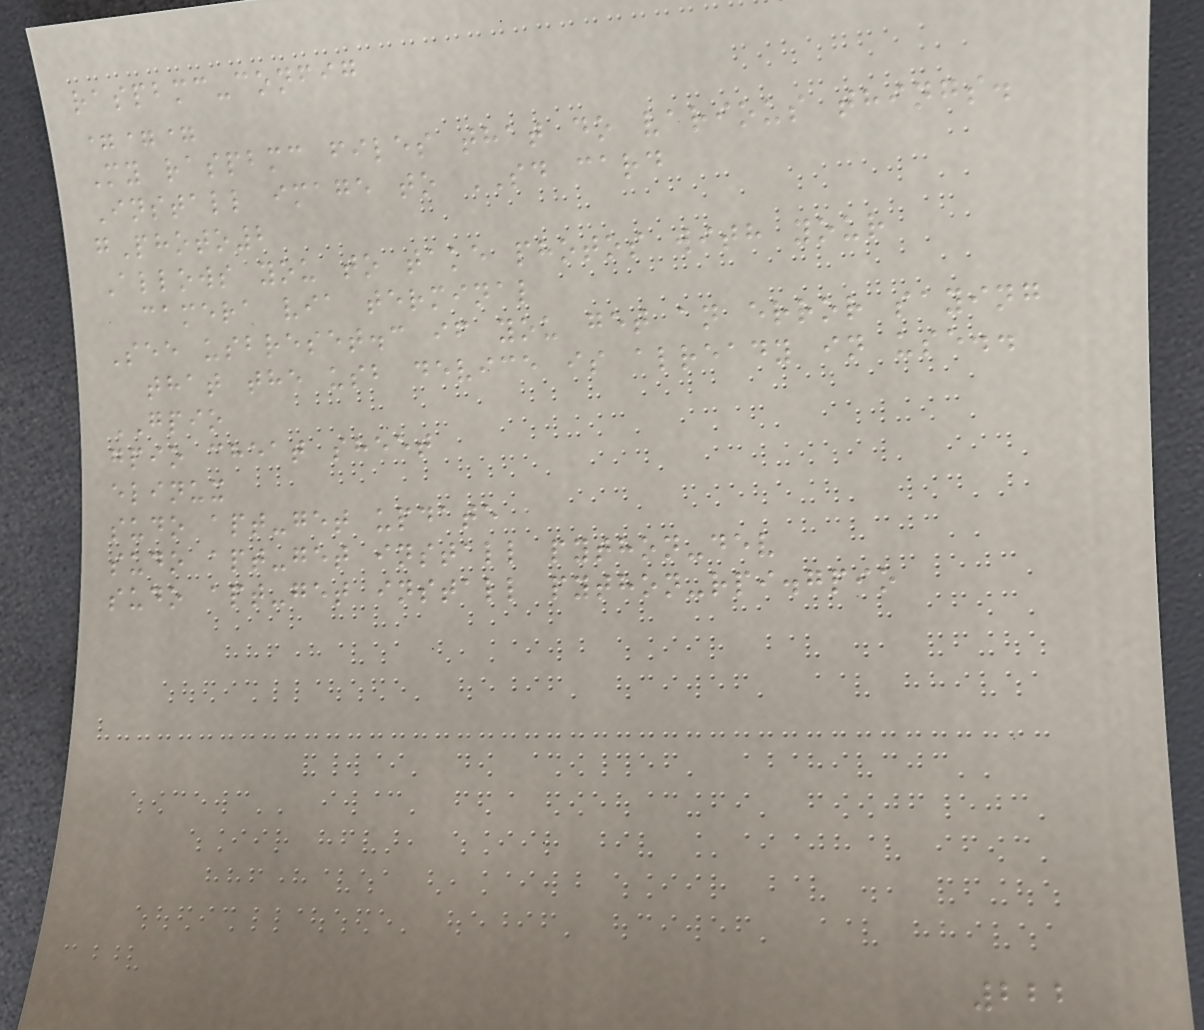raspbmc-config
===
My raspbmc files that do various things.
Install image to SD card
gPhoto2
Allows you to take photos with your
camera via terminal
See usbreset.c if you get an error saying
that the usb device is already in use..
GPIO
gpio cheat sheet
elinux
sudo apt-get update
sudo apt-get install python-dev
sudo apt-get install python-rpi.gpio
222
